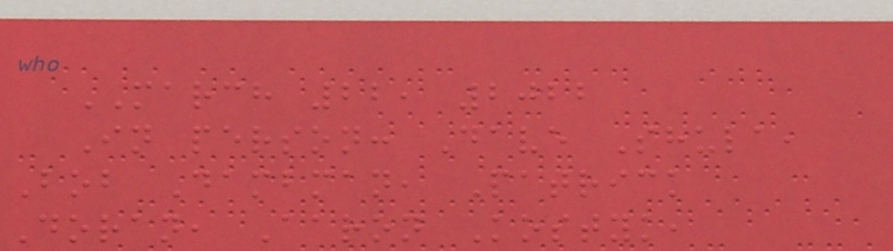MARCH 22, 2022
In person: Dave Shula,
Bob Dambman, Patrick
Doran, Aaron Kostyk,
